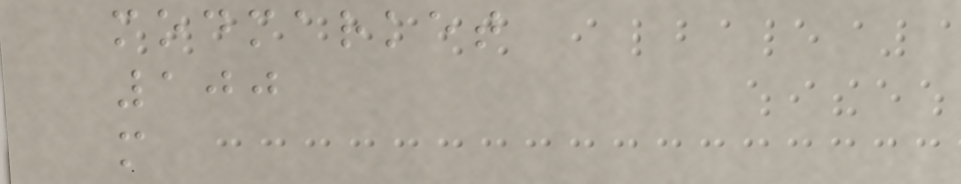modmarket
100
m
